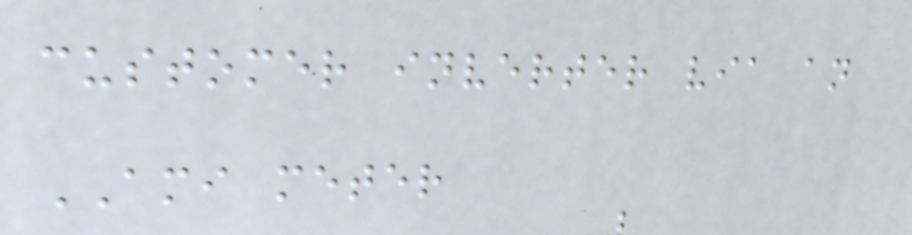customer inverter via an
AMI meter
